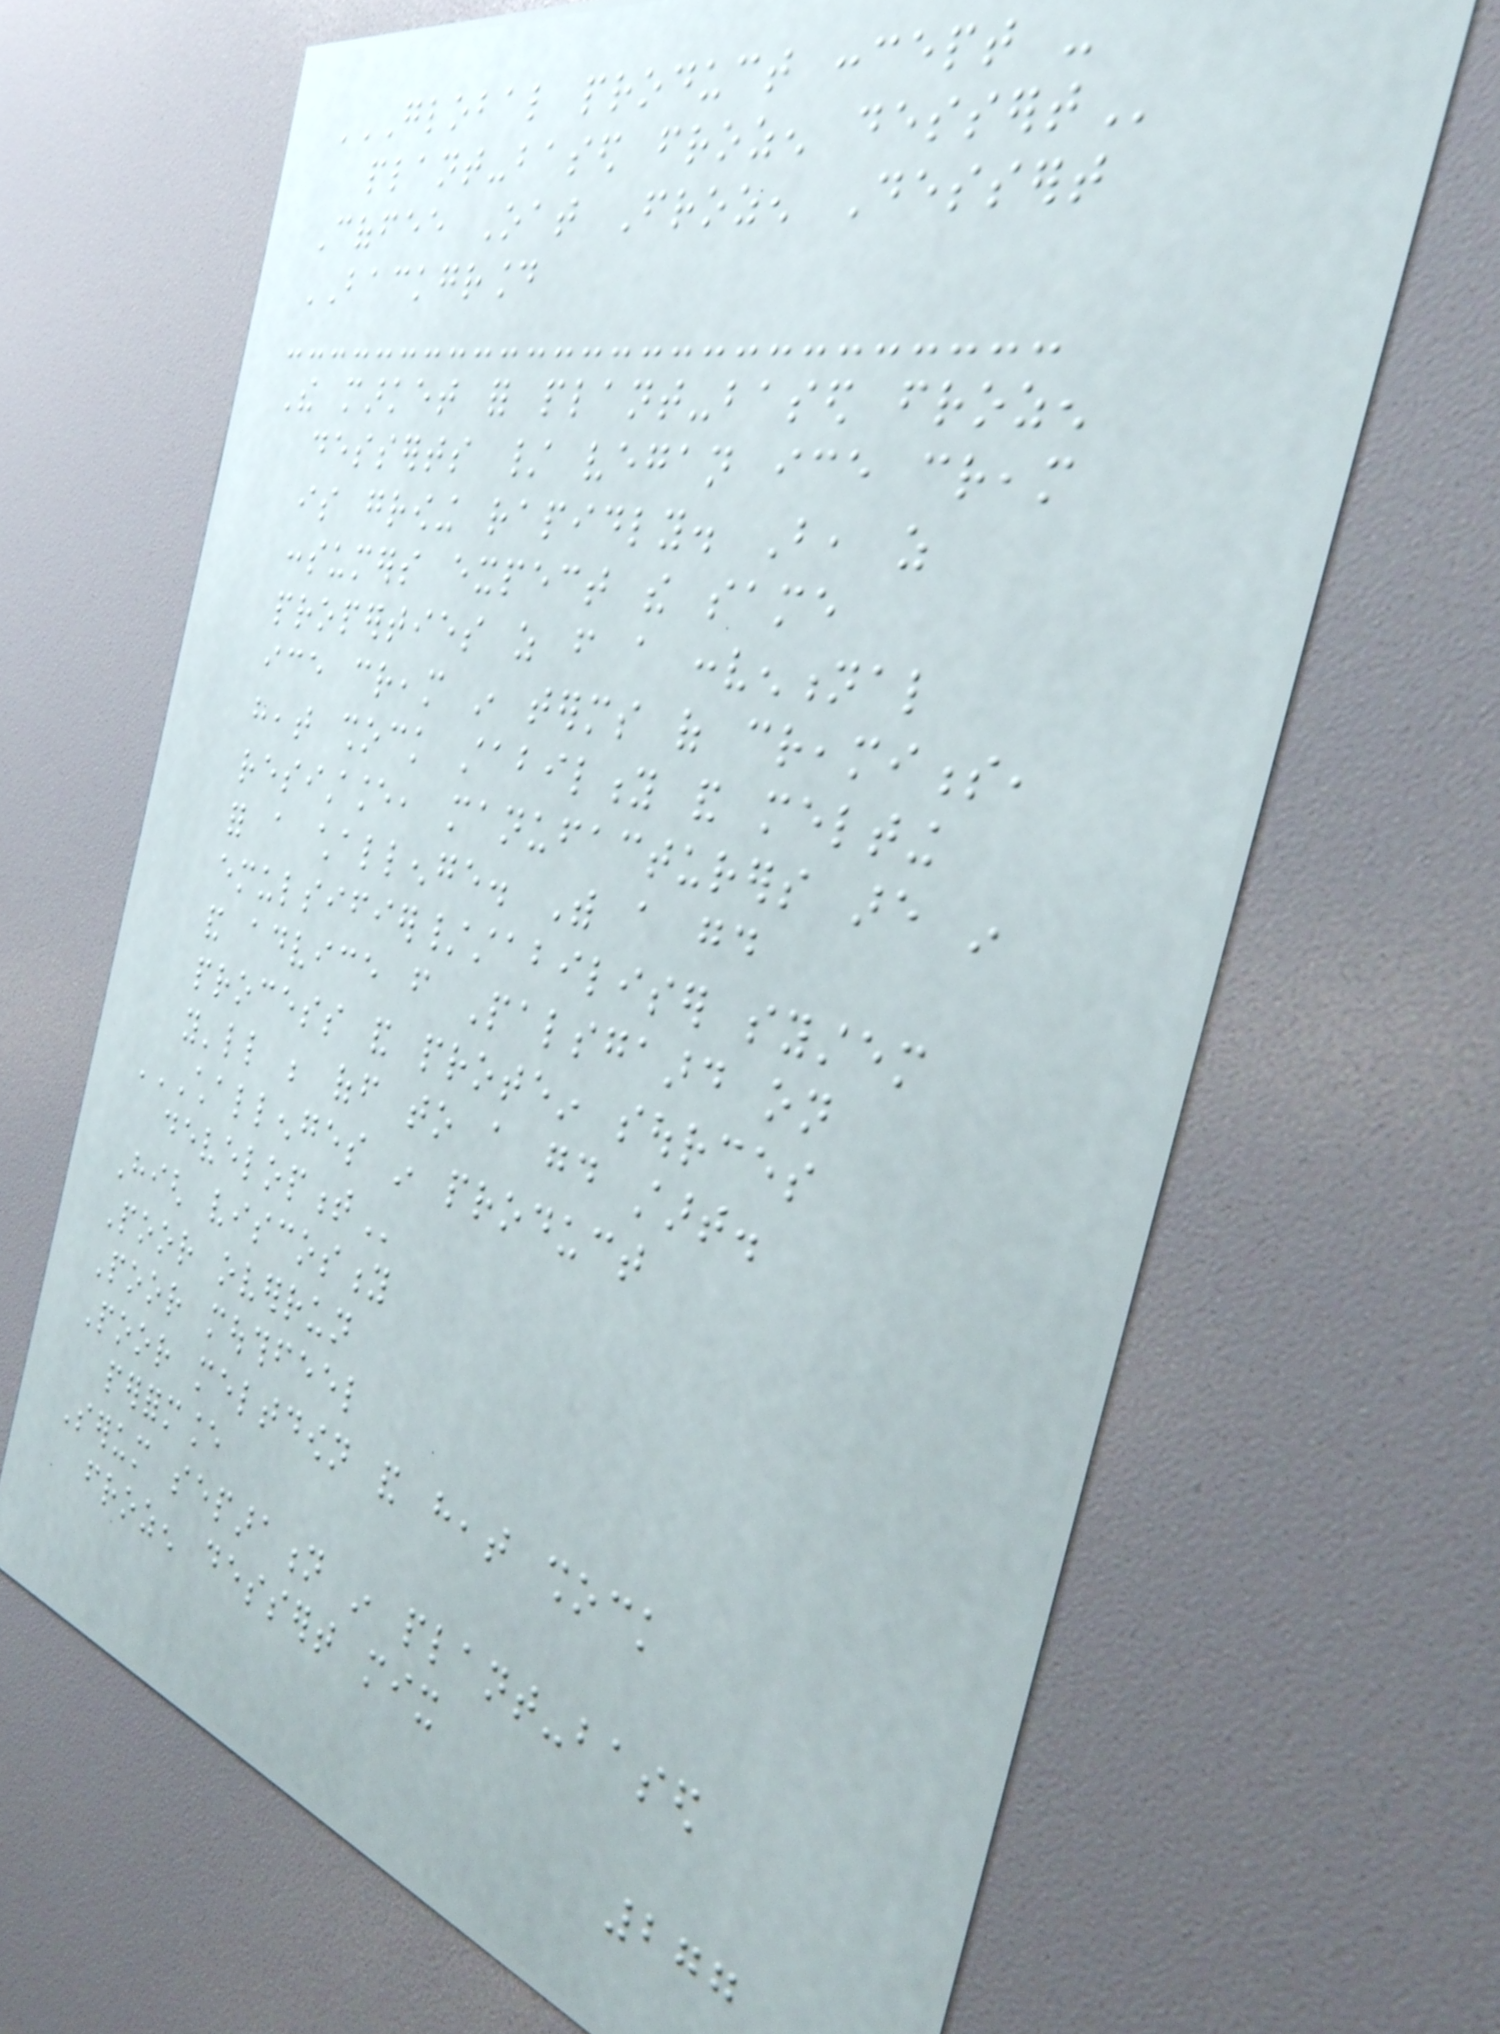GLOBAL PRODUCT CONCEPT -
PLANT-BASED FROZEN DESSERT
Coffee Oat Frozen Dessert
BACKGROUND
The market for plant-based frozen
desserts / vegan ice cream
is growing rapidly. But, as
consumers expect the same
properties as from a conventional
ice cream in terms of creaminess,
heat shock stability and melting
resistance, manufacturers are in
for a challenge. With a good
emulsifier/stabiliser system
and advice from Palsgaard on
process and protein sources
you'll be off to a good start.
CHALLENGES IN PRODUCT
DEVELOPMENT
High viscosity
Poor overrun
Poor mouthfeel
Poor meltdown and heat shock
performance
Serum separation in plant-based
frozen dessert mix
277
